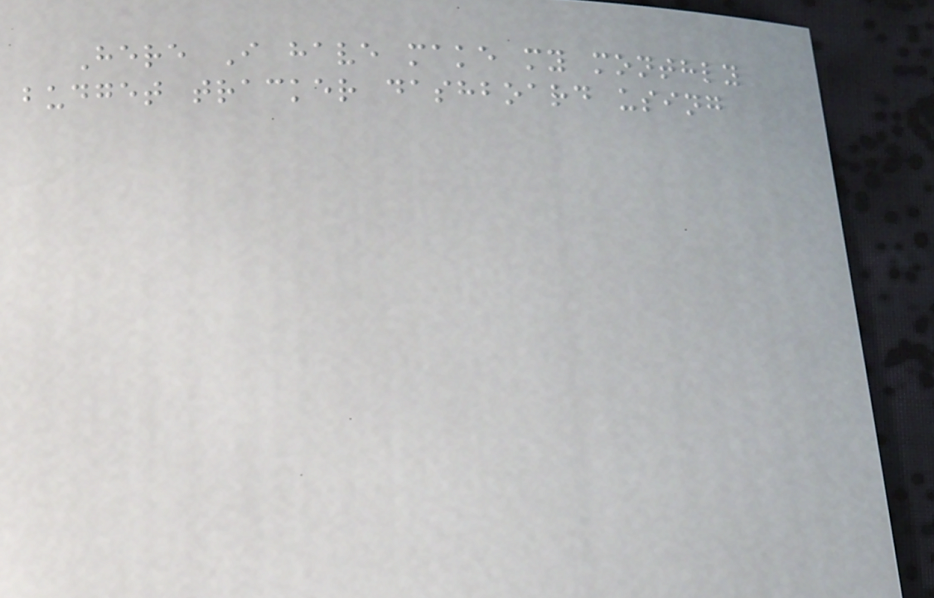Here I have make my monthly
budget tracker dashboard using
